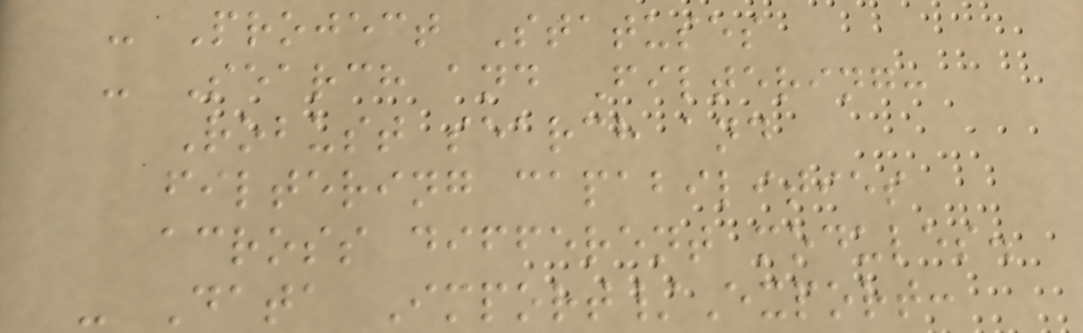- Project Statuses
- Search and Filtering:
Robust search and
filtering capabilities
across different modules.
- Data Import/Export:
